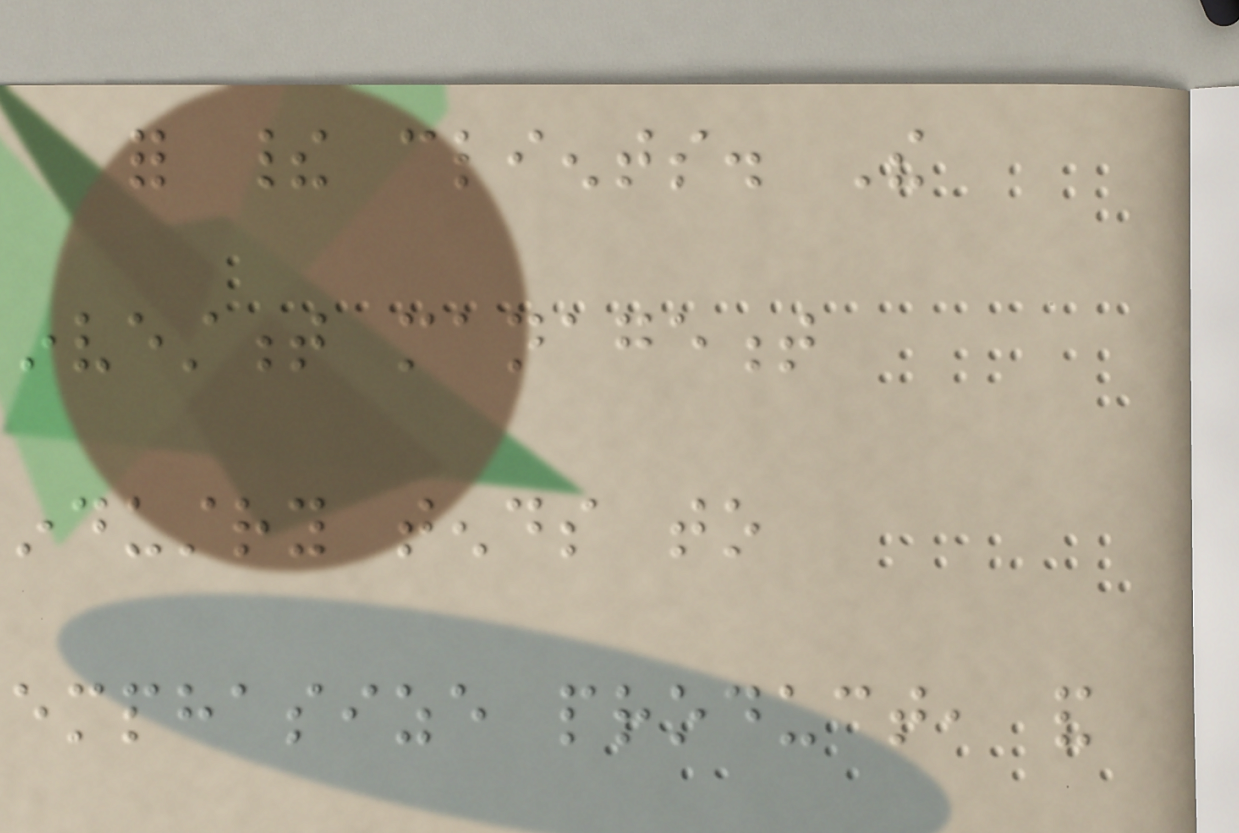for their clients. The
investment management
industry tends to
emphasize product, and
